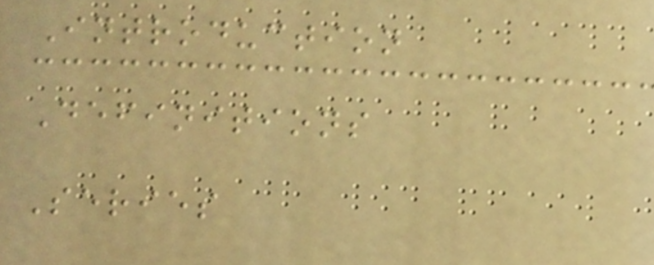Introduction
Definitions
Series
